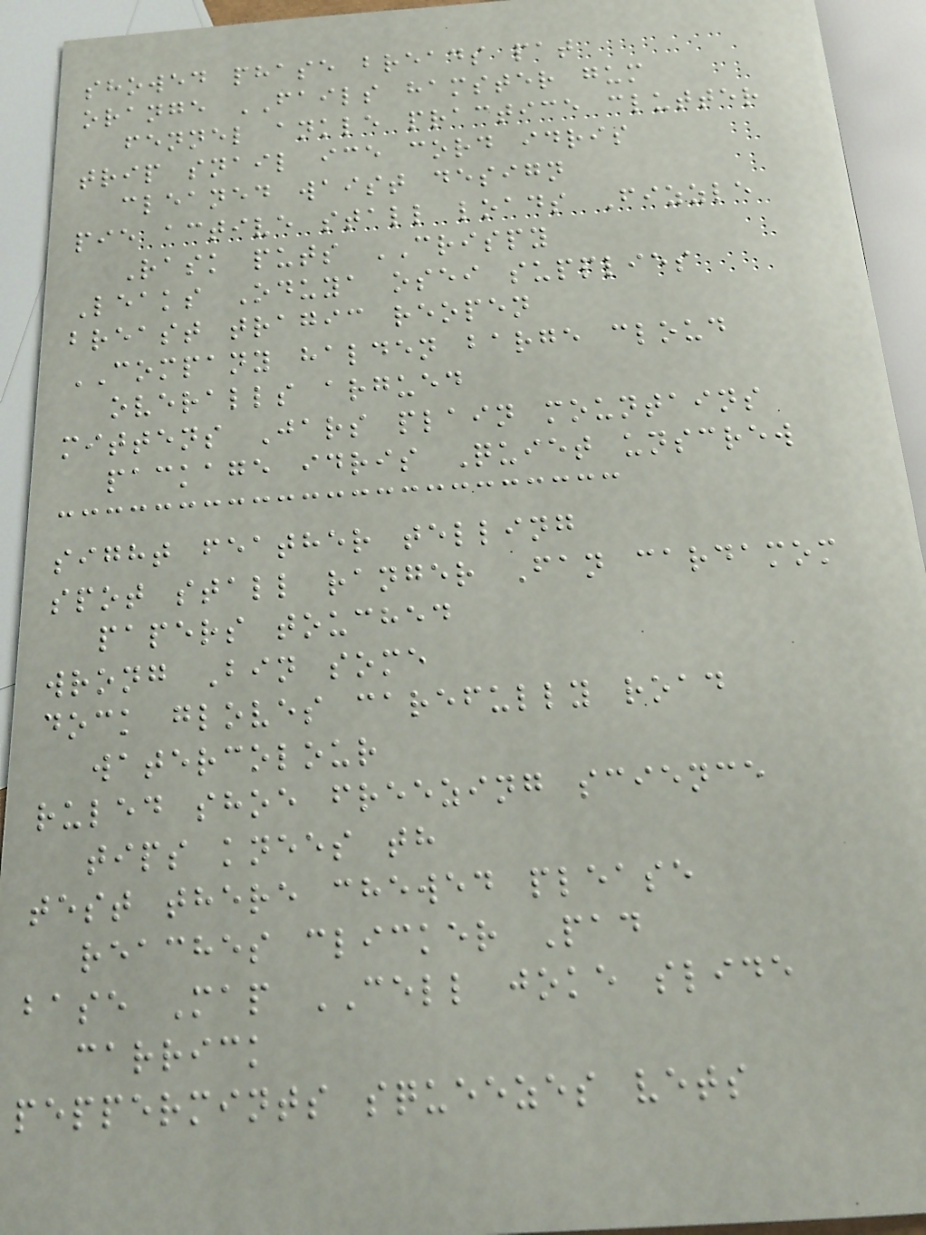showed phase breads pat
orange FAILS hamster gum
fennel ankle practice clutter
trip snail ice cord idris
cleaned waist design
pie active stall loads Fizzle
Rask puts CRISPY
Leaks Oduya osei supplies
breast tragic reopen
COMPANY halden barge cloud
overalls argued
mittens Jars plain mountains
package idris Quiet unscrew
sight feather telling
spot stall ranger Fan cardamom
papers touched
wrong Bin some
dock gloves carefully road
watercolour
ruled shoe freezing science
tips knees th
test there chewed please
reaches clicker Pad
base Map CELL joke slide
carrick
peppermints squeezes vets
